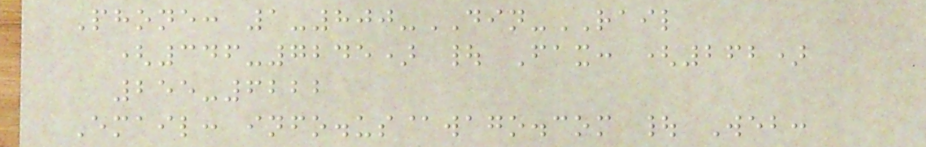Phone: 1-800-DIN-RAIL
(346-7245) | Fax: (262)
255-6222
Email: info.us@wago.com | Web:
